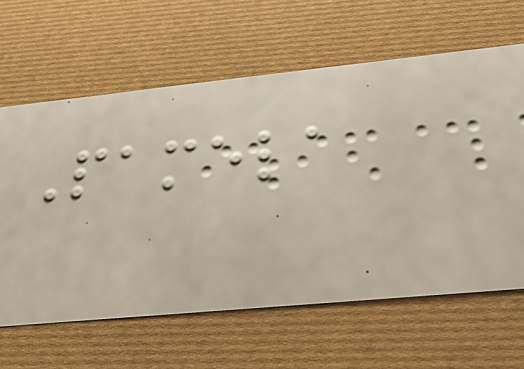Pamela
